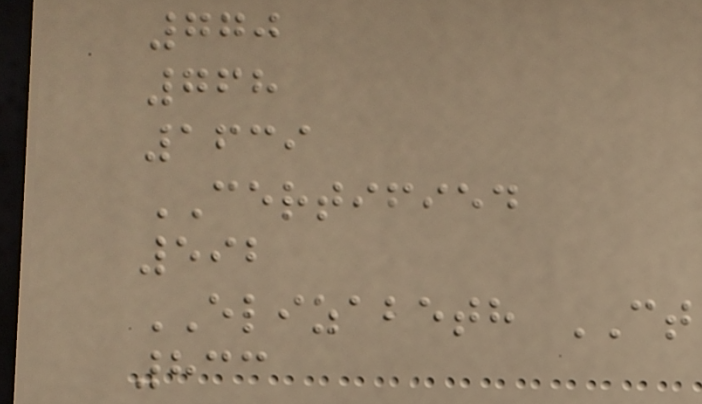770
768
1639
CERTIFIED
592
ELIZABETH CT
833
